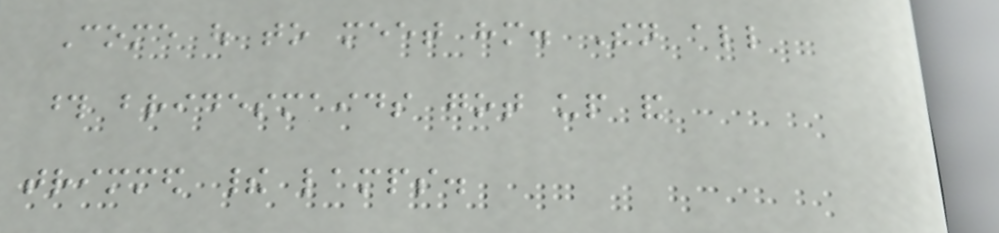Come out to meet him. Then all
those bridesmaids got up and
trimmed their lamps.
